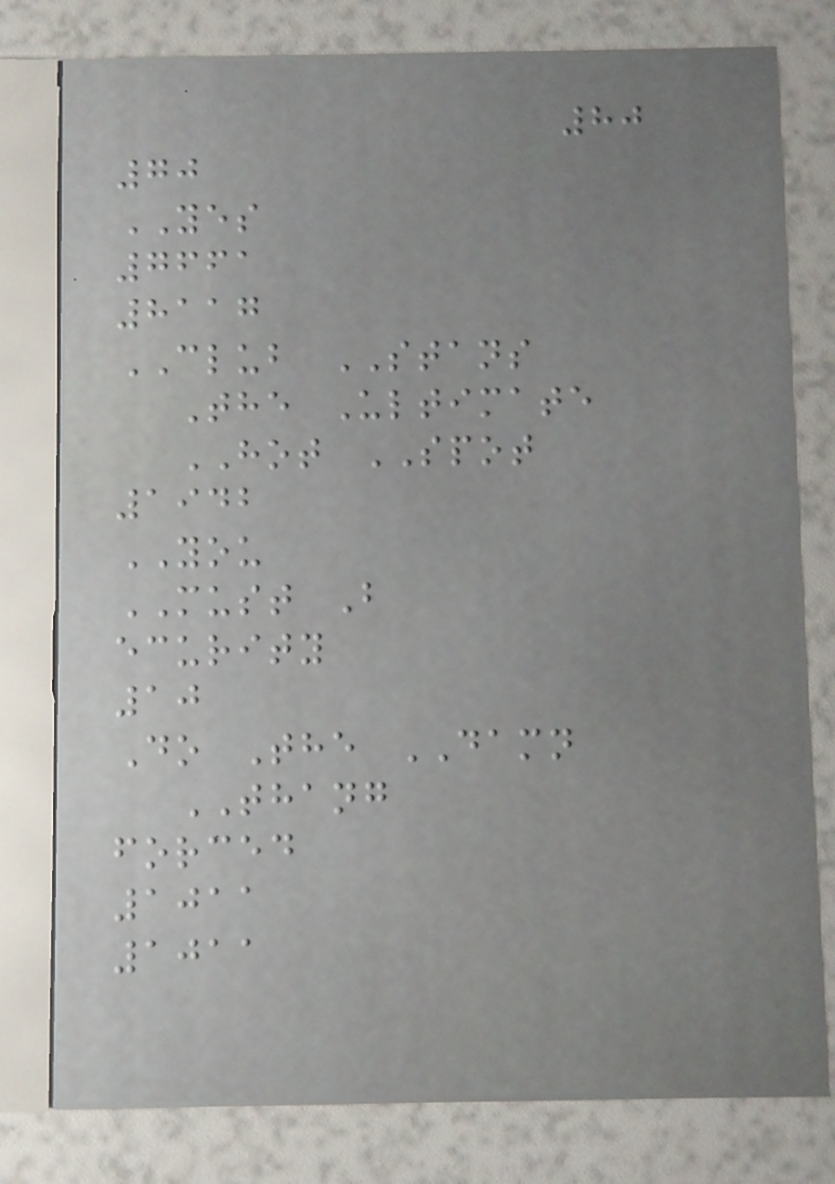80
70
YES
7661
8117
CLUB STANS
The Ultimate
HOT SPOT
1942
YOU
MUST B
ecurity
10
Do The DAMN
THANG
forced
1011
1011
